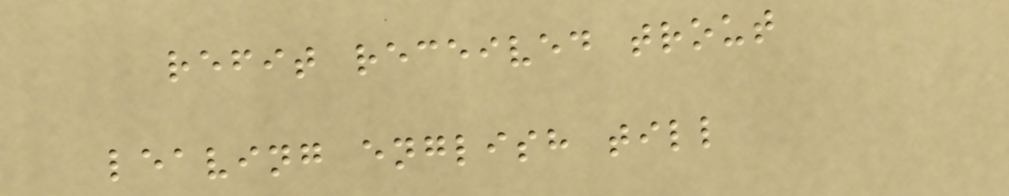refit received trout
leaving english till
